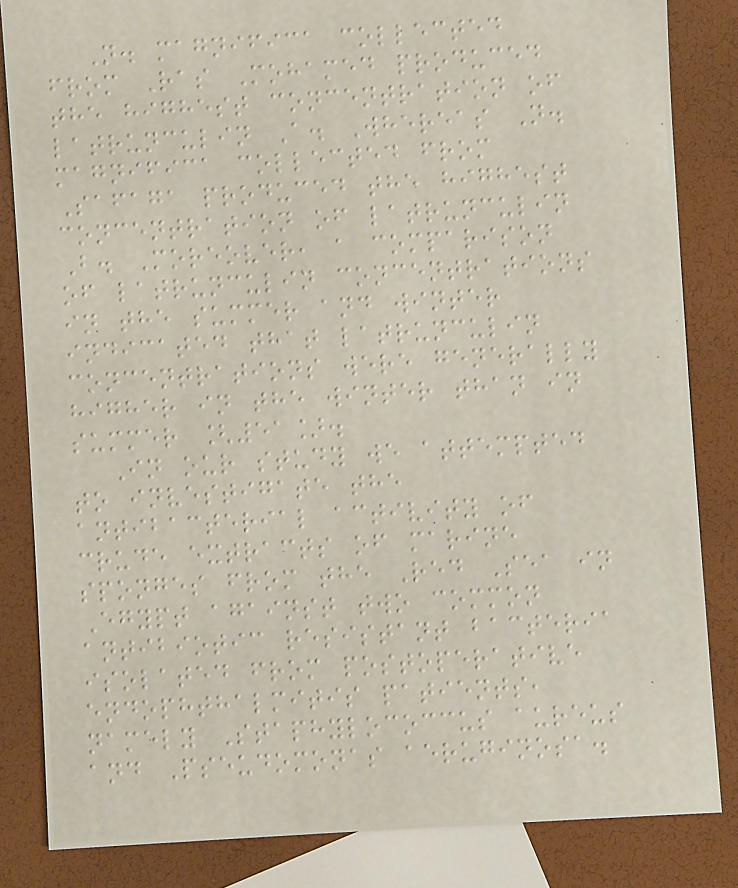N. magnifica collected
from Ras Mohamed produced
the highest concentration of
latrunculin A. Whereas N.
magnifica collected from
Safaga produced the highest
concentration of latrunculin
B. Moreover, a comparison
of latrunculin concentrations
in the summer and winter
indicated that latrunculin
concentrations were generally
higher in the winter than in
summer [51].
In our study we attempted
to investigate the
antibacterial activity of
crude extracts of marine
sponges from the Red Sea in
Egypt against two common
antibiotic resistant bacteria
isolated from postoperative
endophthalmitis patients,
namely Staphylococcus aureus
and Pseudomonas aeruginosa.
